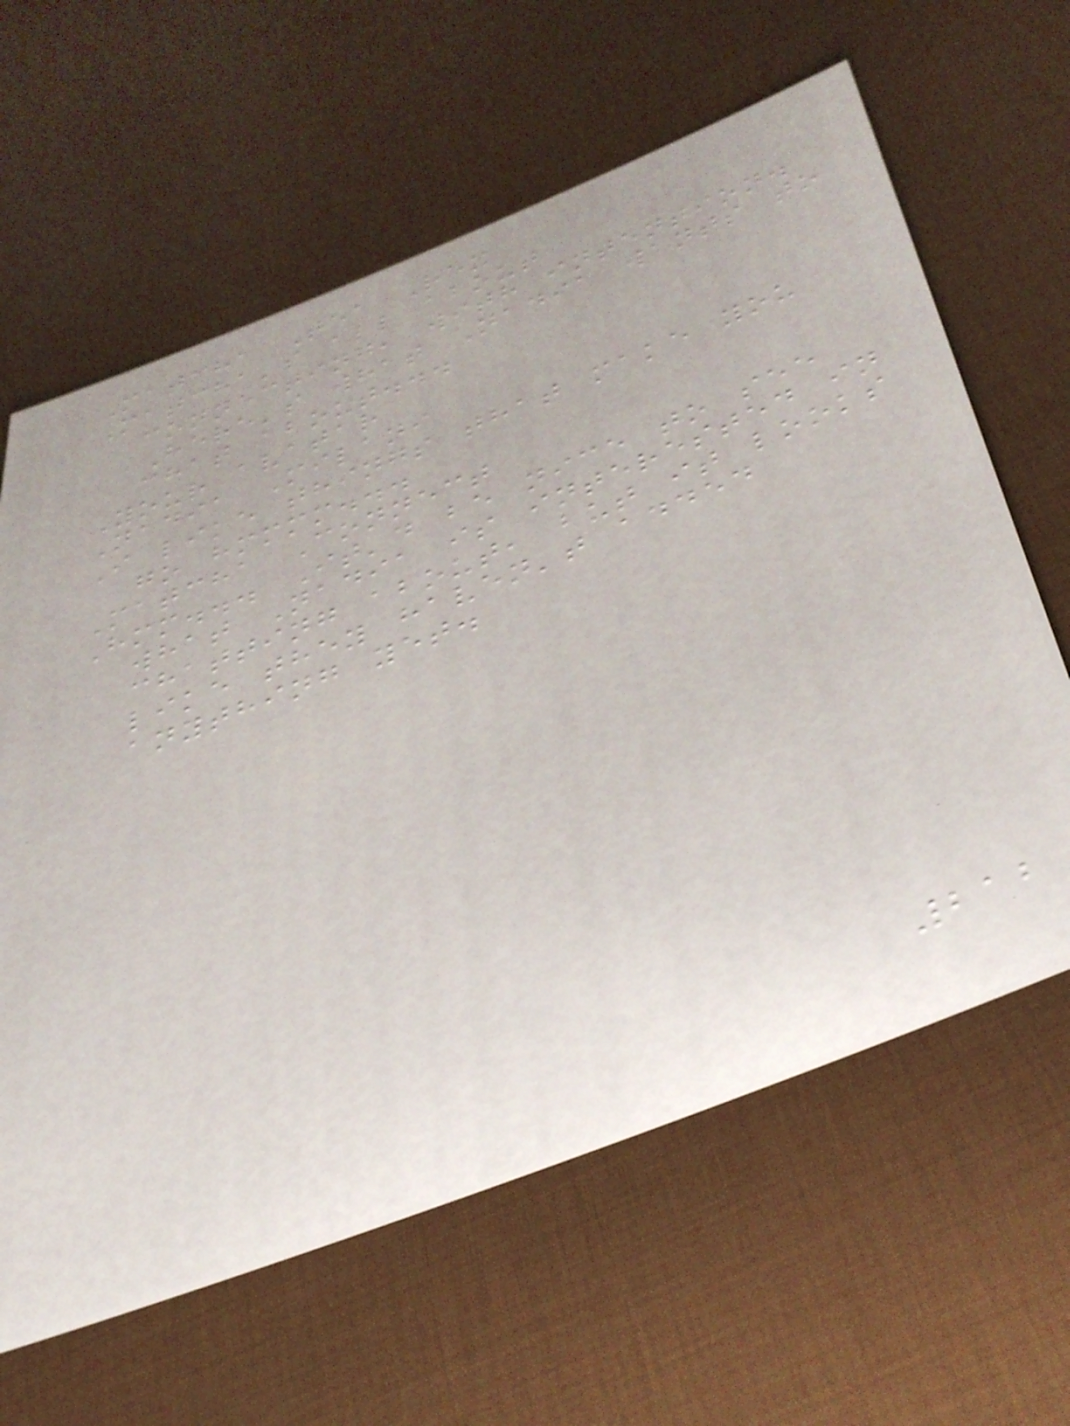Matcha Tea Rex
Matcha's all about
connecting, with intention.
Here's what Nadia wants to
chat about...
Your avatar
Nadia Milani
I like things that make you
go hmmmm...
Matcha Connect
Hmm... It'd be nice to see
what Nadia is interested in
chatting about, but it looks
like they haven't added
anything yet.
212
